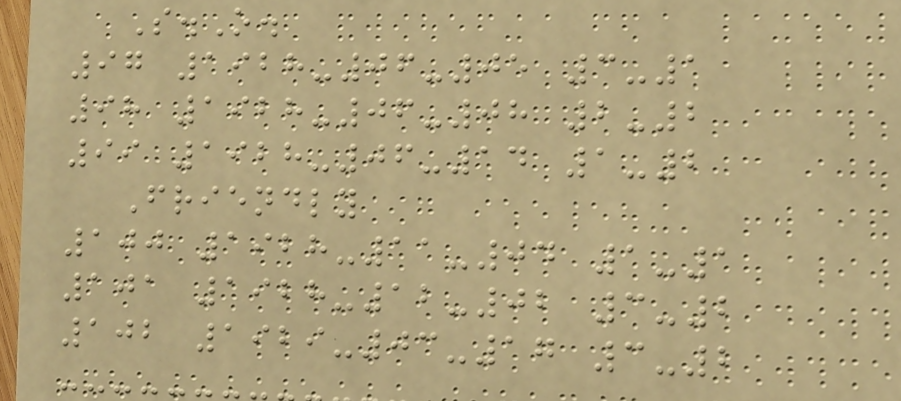S.O.
97 1928-06-05 3-1
98 1928-06-08 2-2
99 1928-06-14 1-2
Friendly
100 1928-11-04 1-1
101 1928-12-02 3-2
102 1929-03-17 3-2
